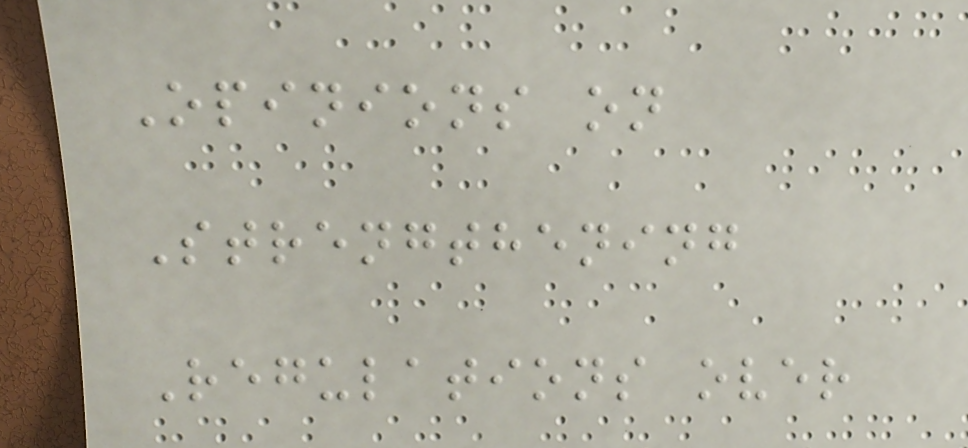Opinions on
Strengthening
Regulations over
